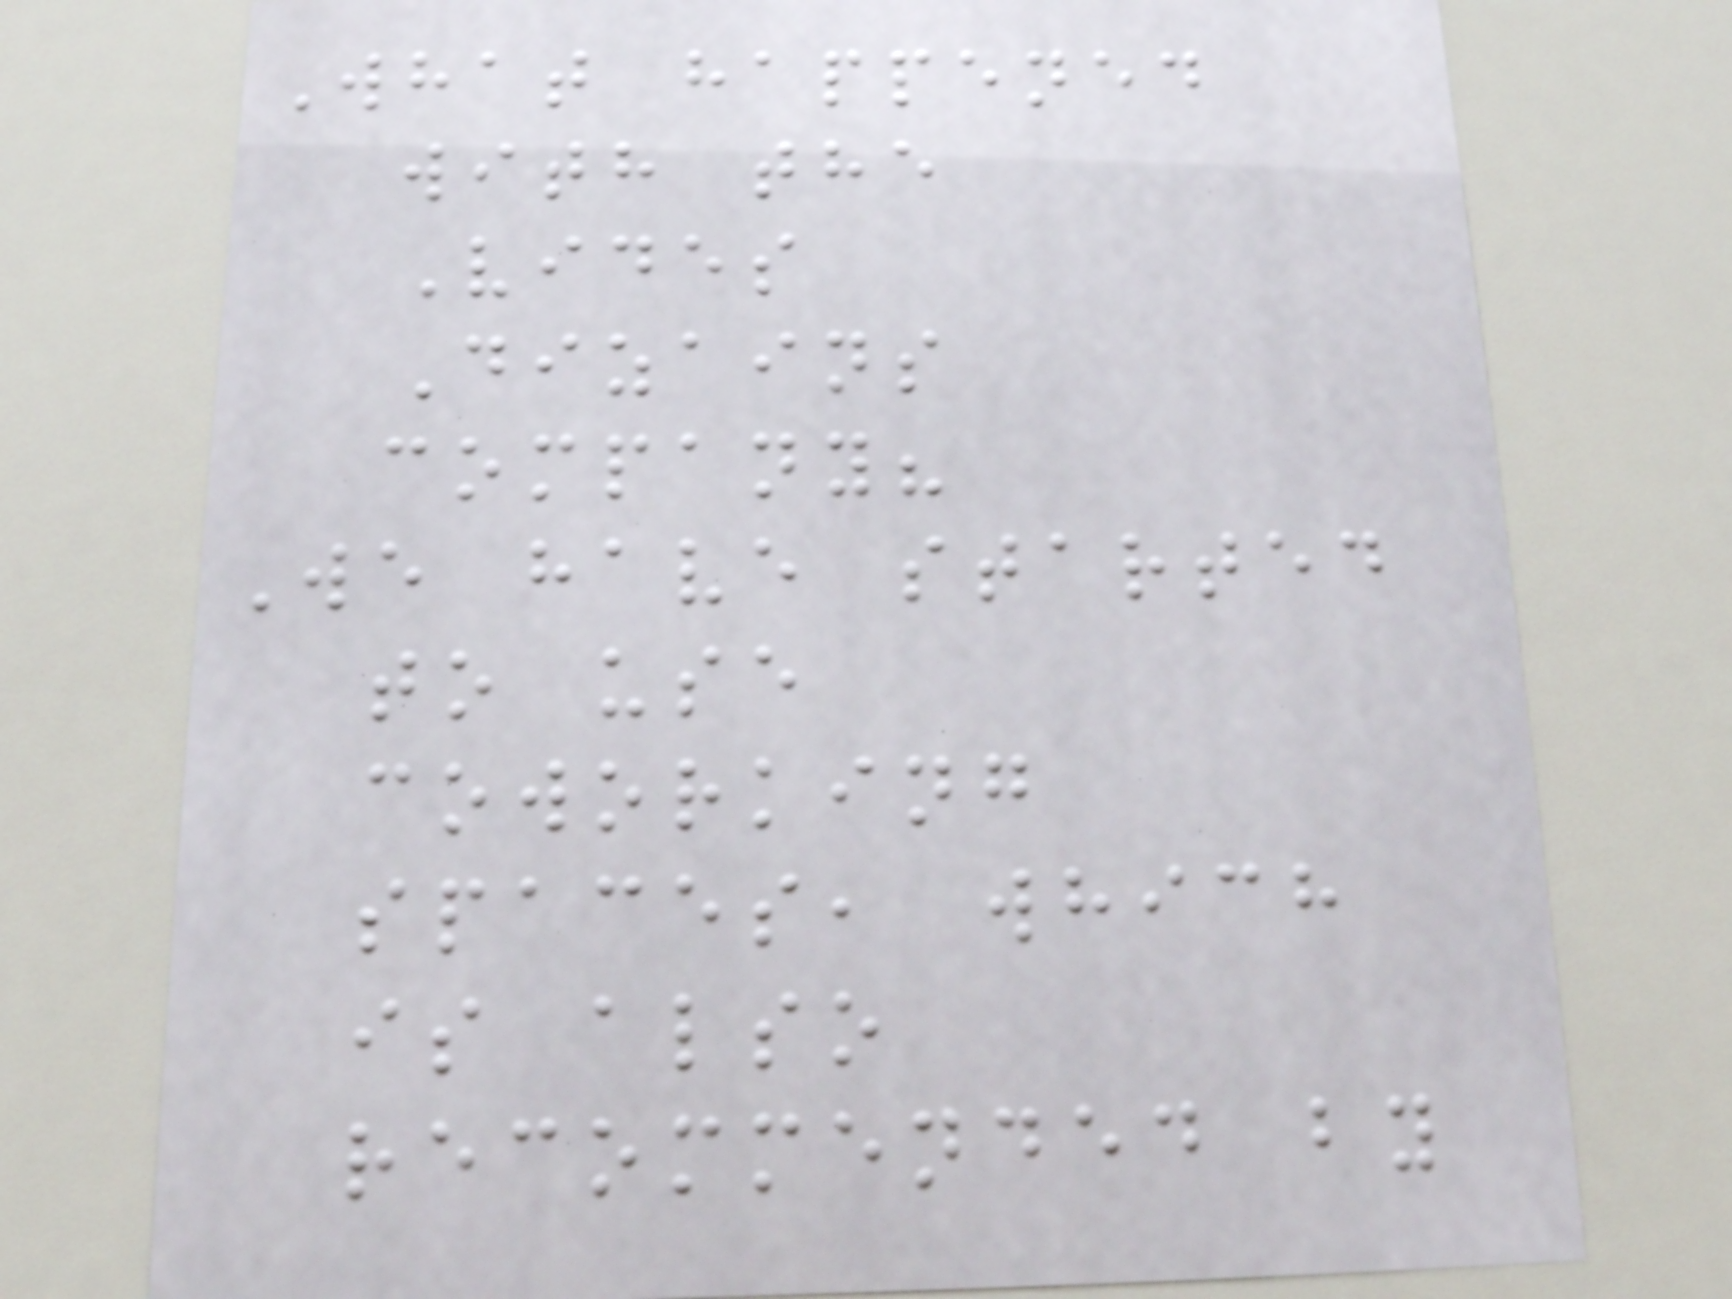What happened
with the
Vides
Dizains
company?
We have started
to use
coworking
spaces, which
is also
recommended by
